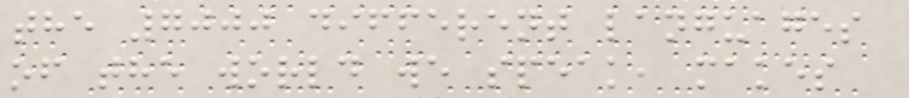the 7000 different languages
of the world we speak, makes
